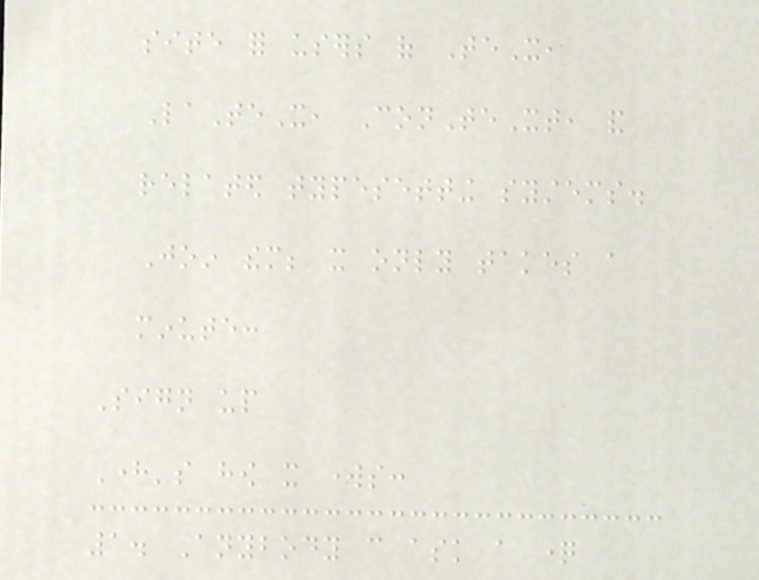site for users of TeX,
LaTeX, ConTeXt, and
related typesetting systems.
Join them; it only takes a
minute:
Sign up
Here's how it works:
1. Anybody can ask a question
